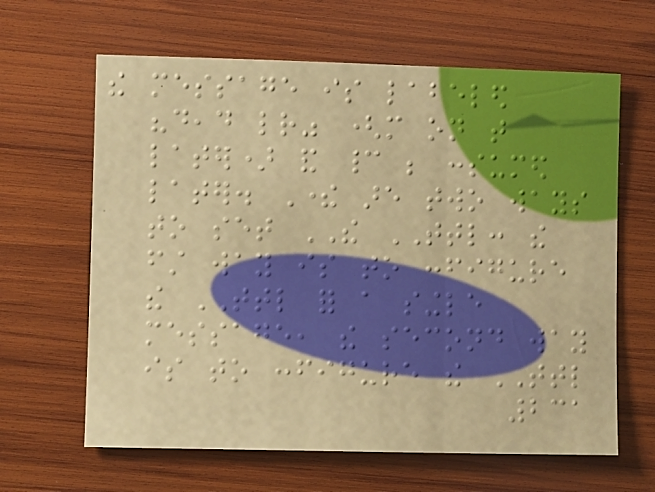the message is labeled
"dead letter" (more on that
later) and cannot be consumed
later. There are two ways
to set THE TTL: the
first way is to configure
the TTL for a single
message, the second way
is to configure the TTL
231
